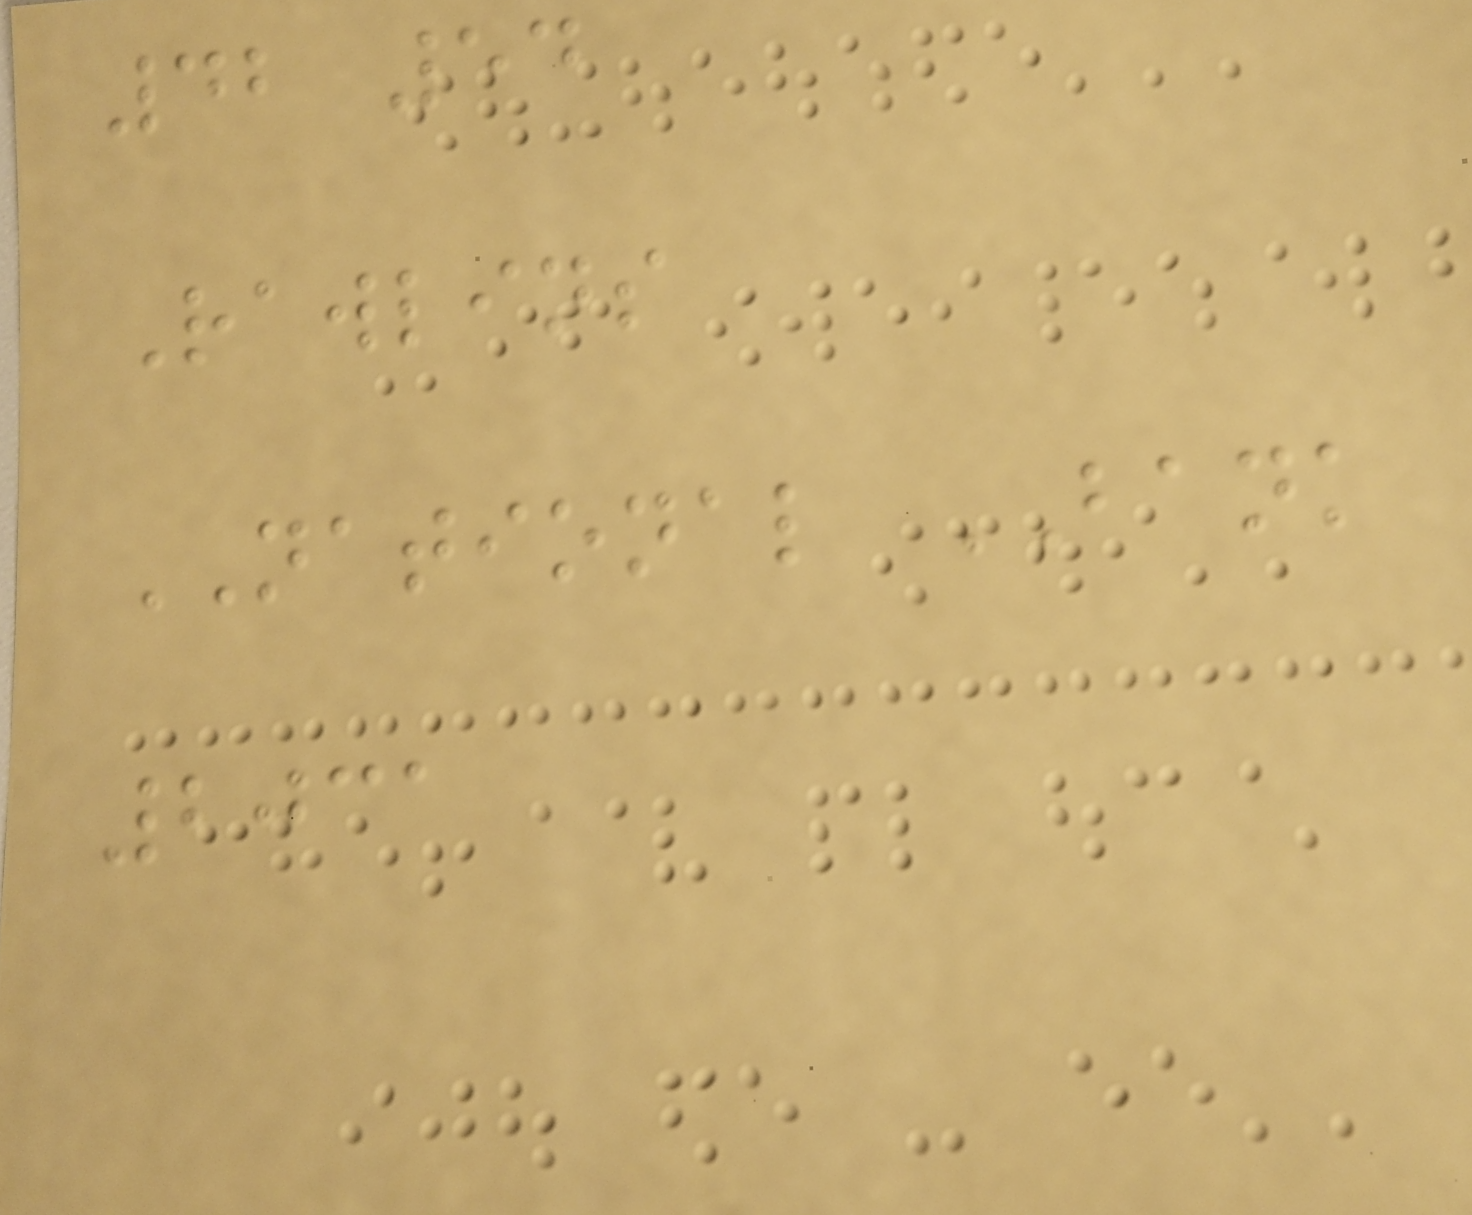42 54
Rawlins
NATIONAL BANK
2031
